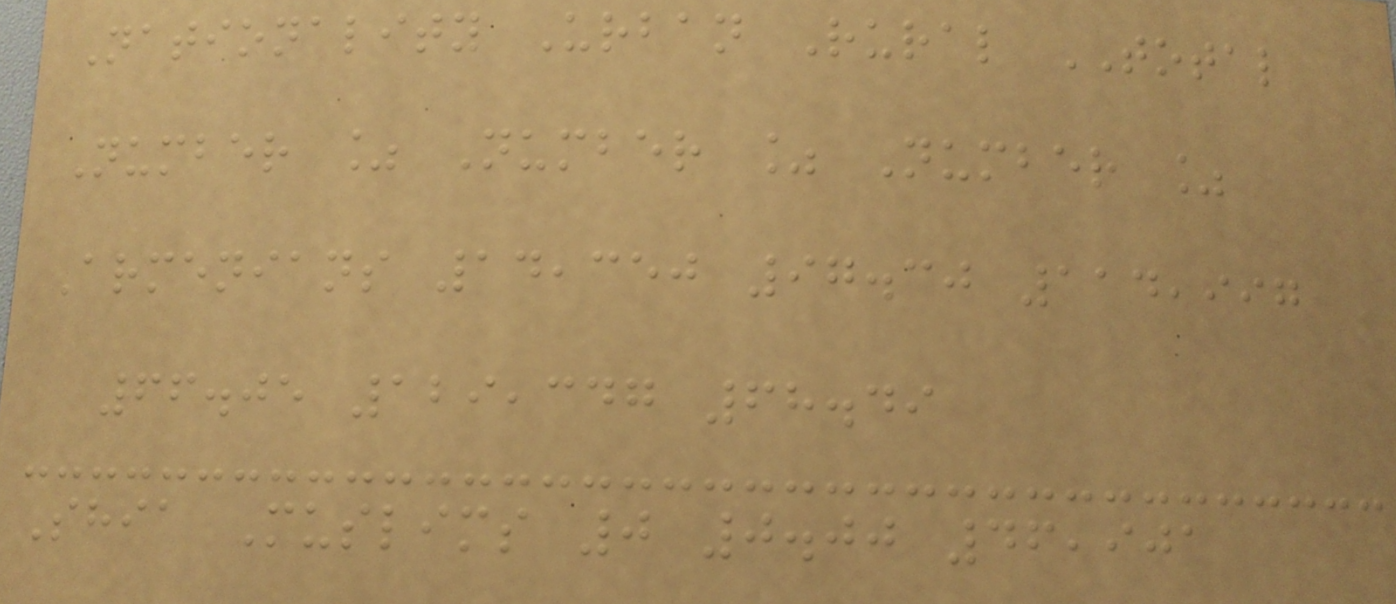Nationality Urban Rural TOTAL
Number % Number % Number %
Armenians 14,350 97.30 114,997
66.05 129,347 68.49
Shia Muslims 0 0.00 46,901
